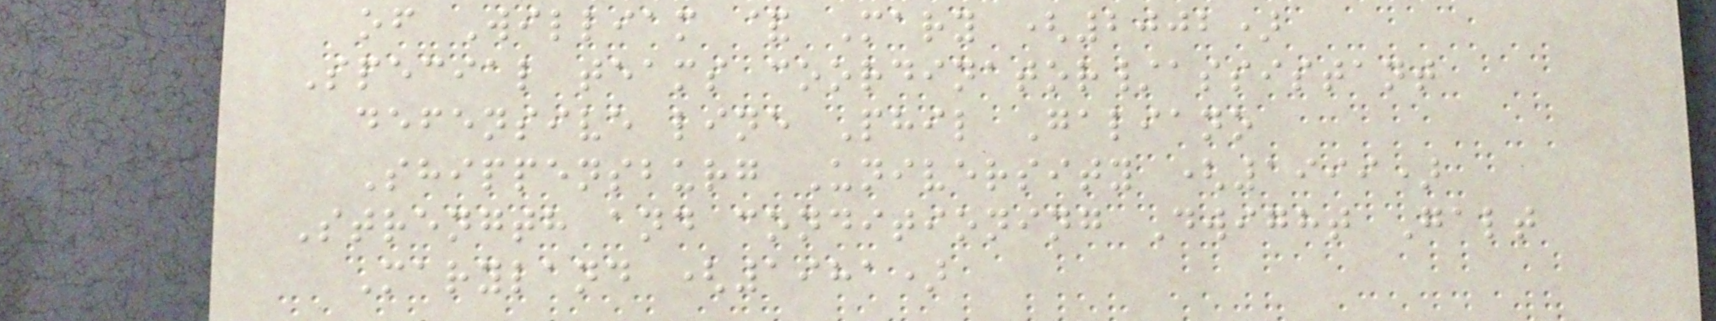of William & Mary (2002)
Special teams coordinator/assistant
defensive line Phil Galiano
Shippensburg University (1999)
Strength and conditioning Dwight Galt
Maryland (1981)
